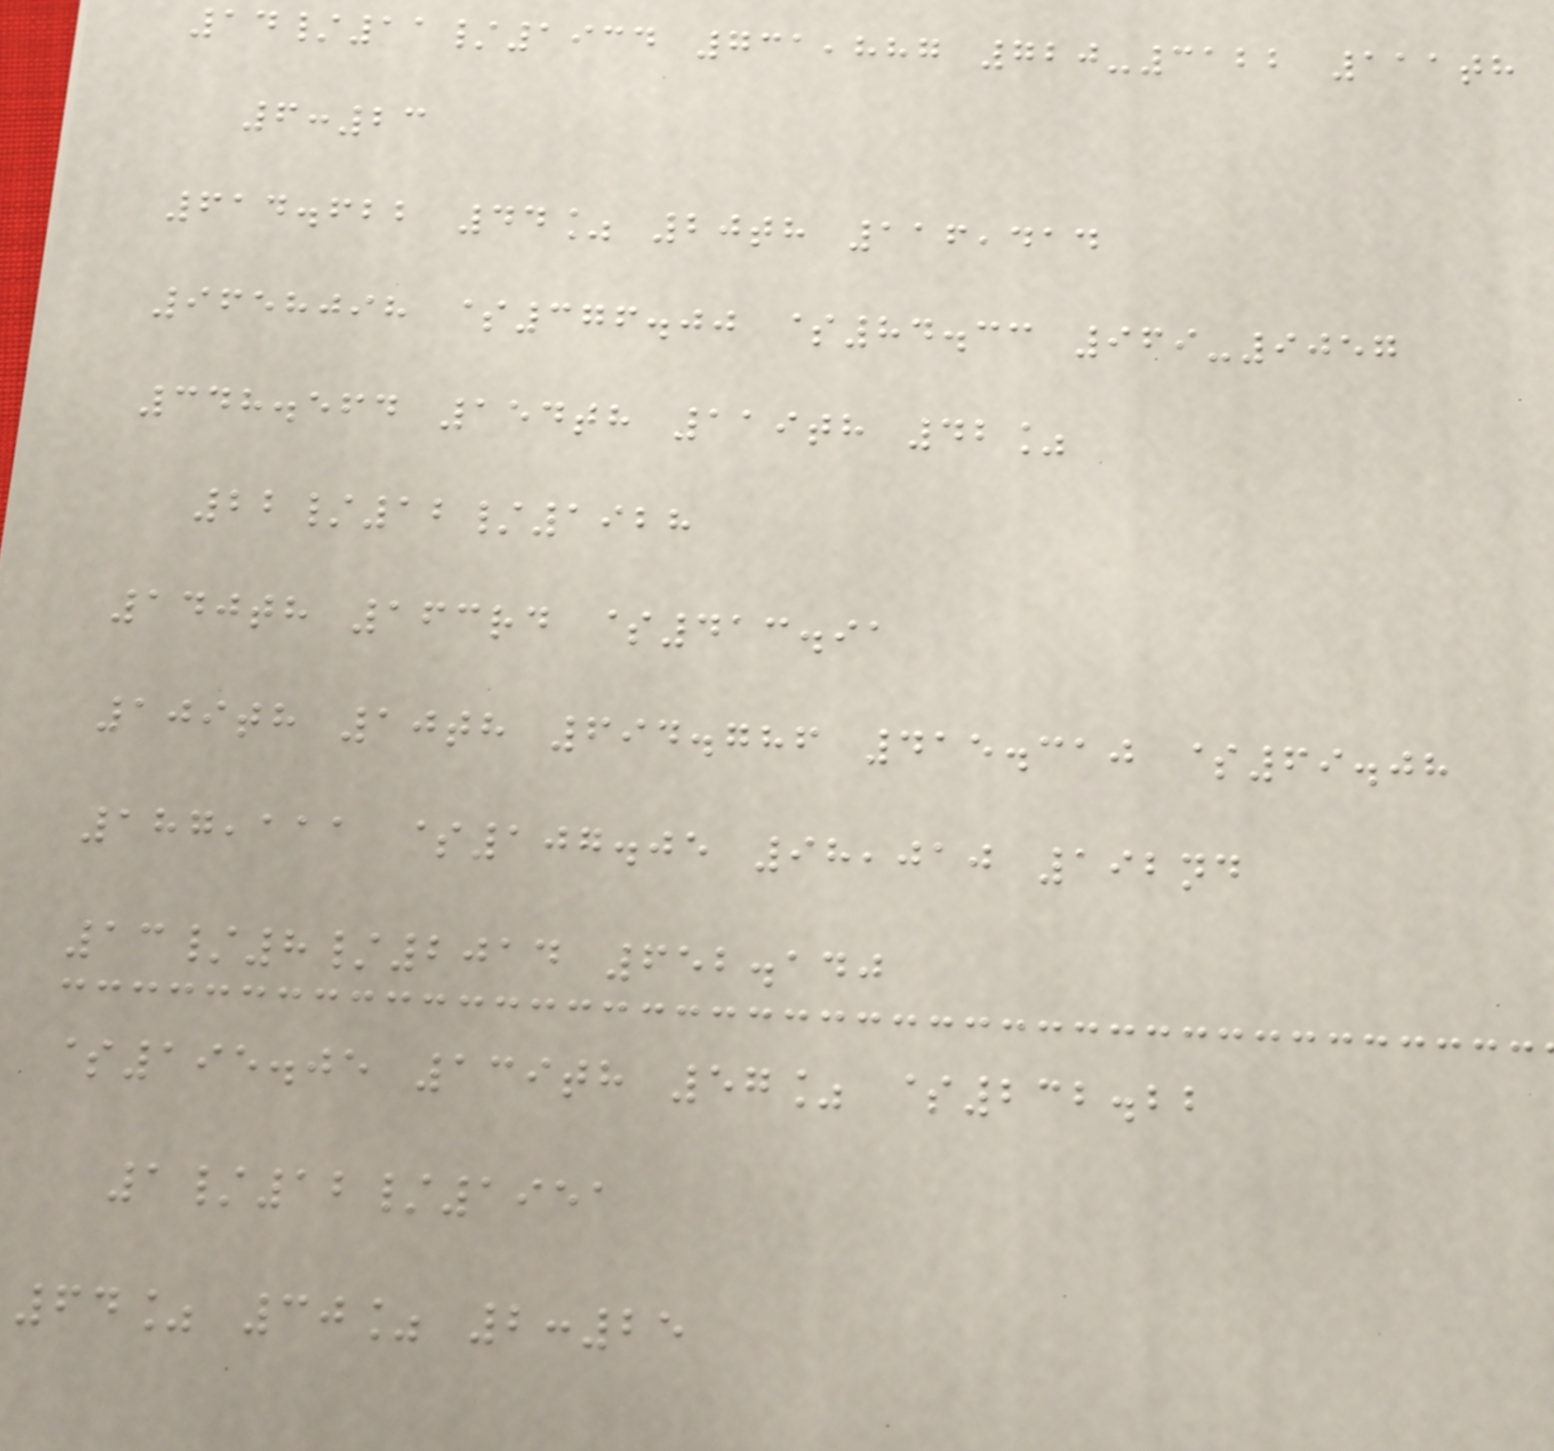14/11/1934 731,887 720-3122 111th
6:23
614.622 44% 20th 116,414
9658098 $376.00 $84.33 969-9057
348.564 154th 119th 42%
22/12/1928
140th 163rd $413.91
109th 10th 694.786 415.310 $69.08
187,111 $107.05 98,010 192nd
13/8/2014 652.140
$195.05 139th 57% $232.22
1/12/1951
64% 30% 2:25
